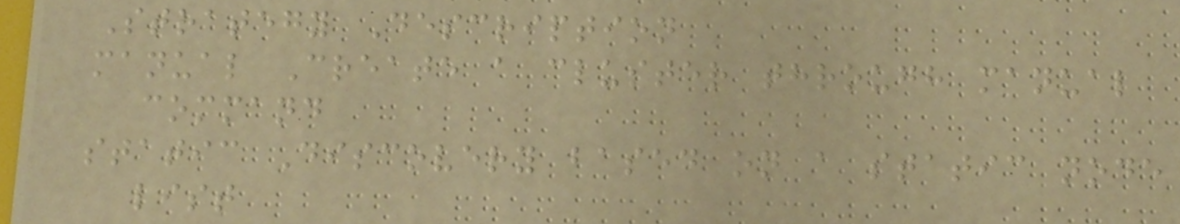Strategy Description
manual Create a cluster through manual
command
static Discovery based on a static node
list
